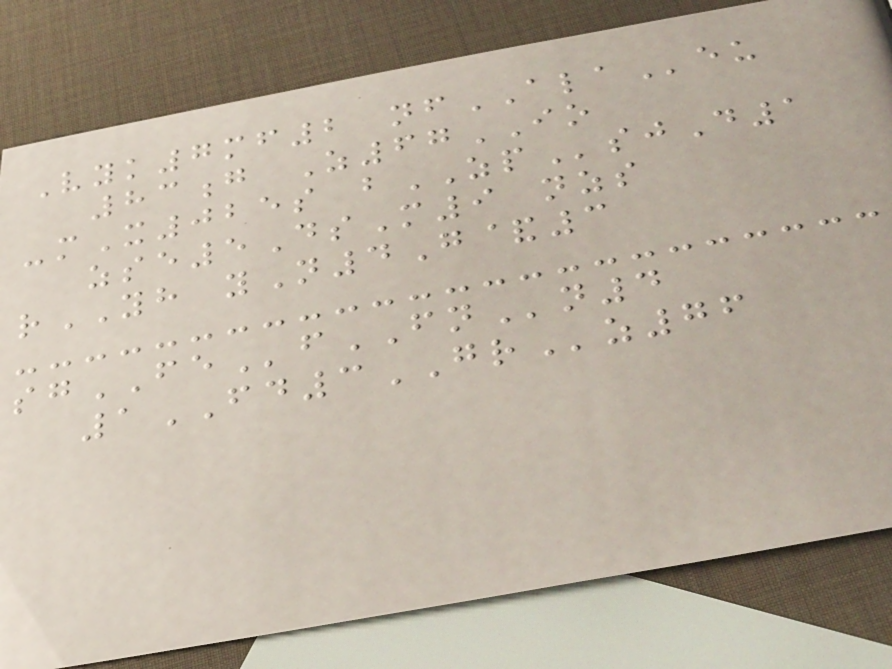Vyk7mf2 nfALAeu
83g Z67IO
-mX025s bZPsjD1
zse5DsM9 nzs
rYH yN4G&3
sgFEfFNn4
1FD3GRz76
